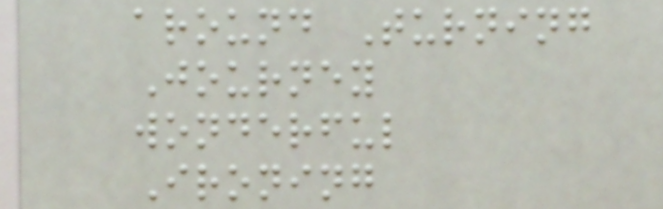around Turning
Journey
wonderful
Ironing
